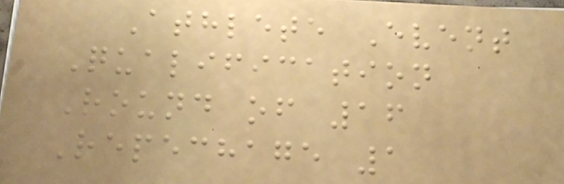Athlete Event
Qualification
Round of 16
Repechage 1
